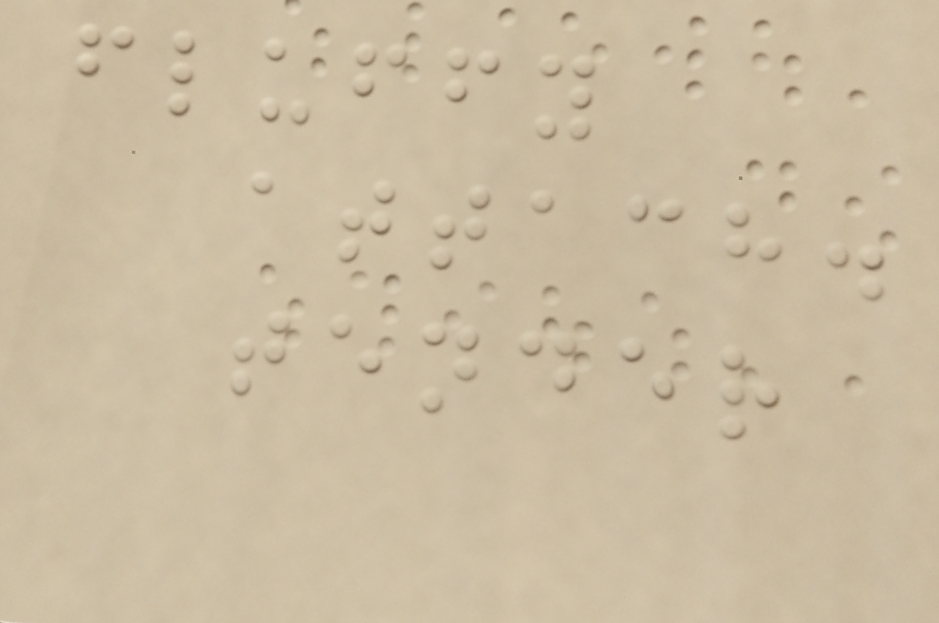fluffy
attach.
tender
